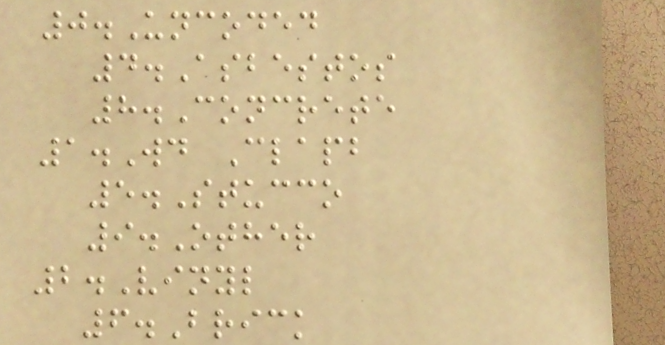0.Uncoded
4.Asbestos
8.Concrete
1.Wd Clapb
5.Stucco
9.Other
2.Vinyl
6.Brick
